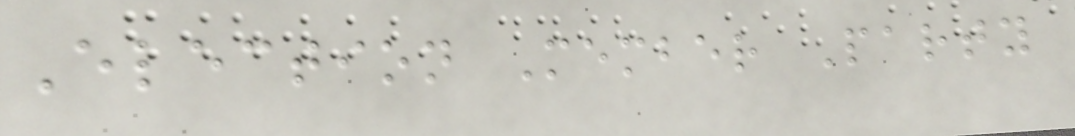Election Member Party
